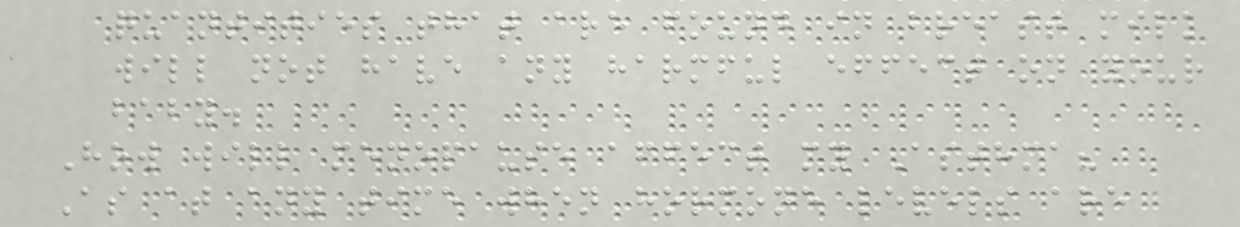quantities that are found in breast milk
will not have any harmful effect on your
baby.
How will menopause affect my Asthma?
As at any time when hormone levels are
